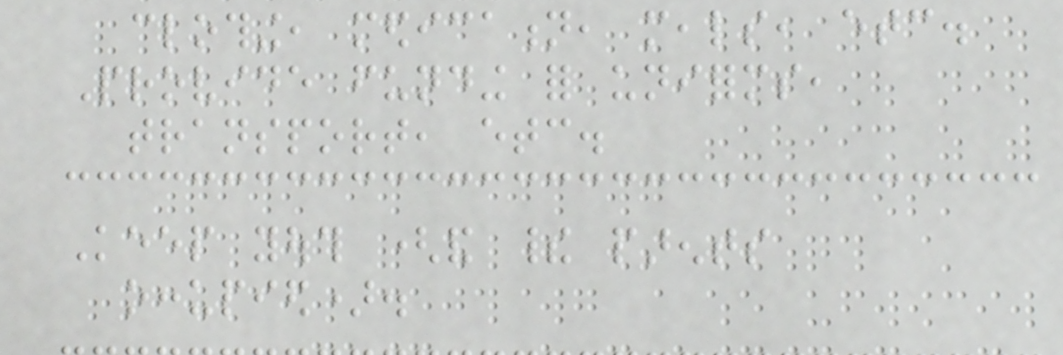clothing, medication, meals, etc.
Provide funding for uniforms,
transport, etc.
Keep youth (and their parents
occupied).
